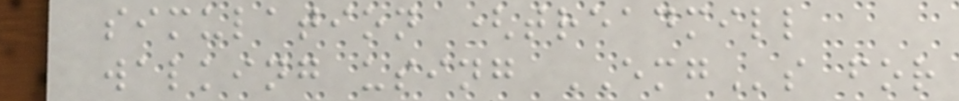simulation (treadmill
walking using EMGs for
